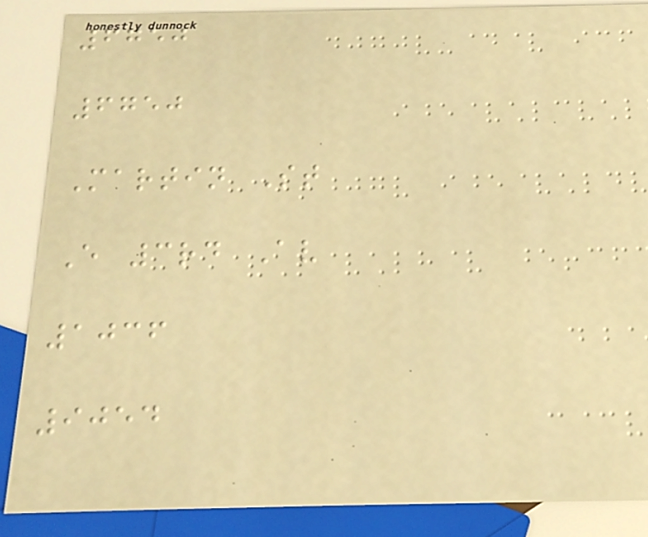6750
6750
Martin St
E 3rd Av
1036
9054
